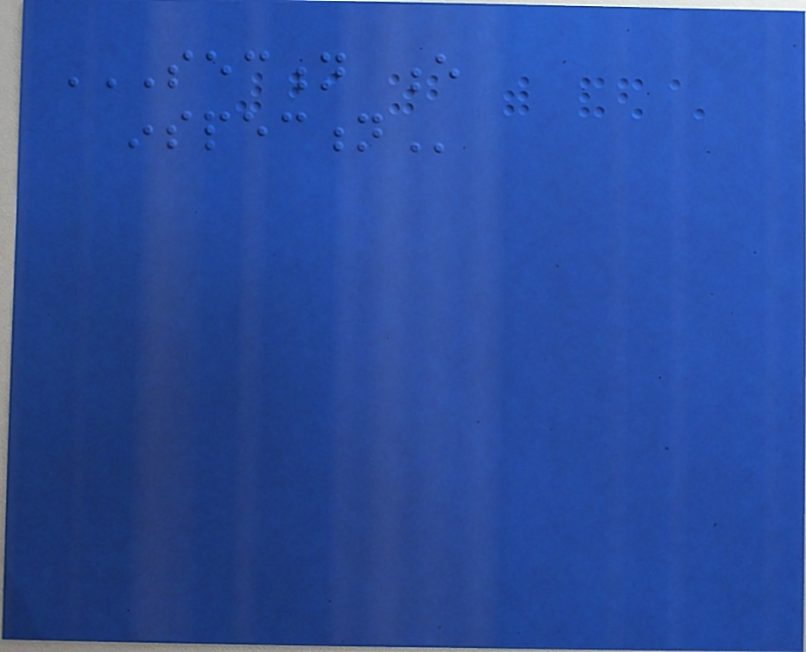SECTION E
INSPECTION
